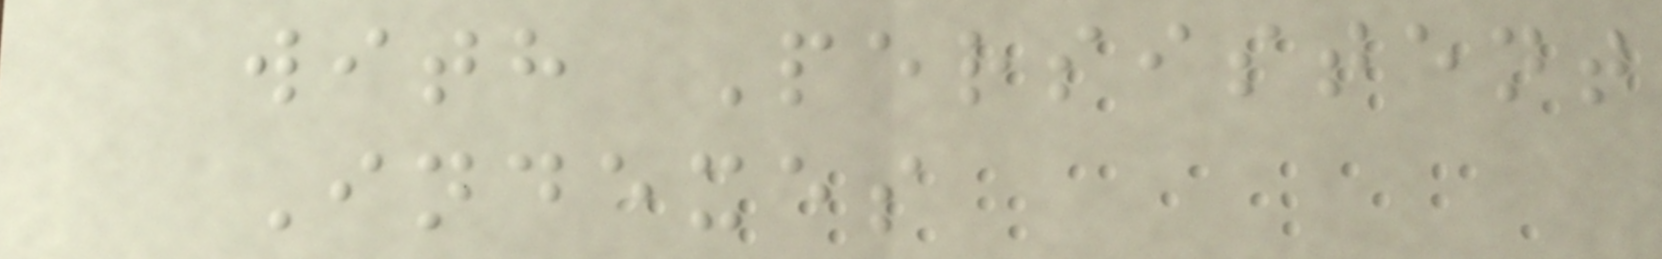with Persistent
Indexes
